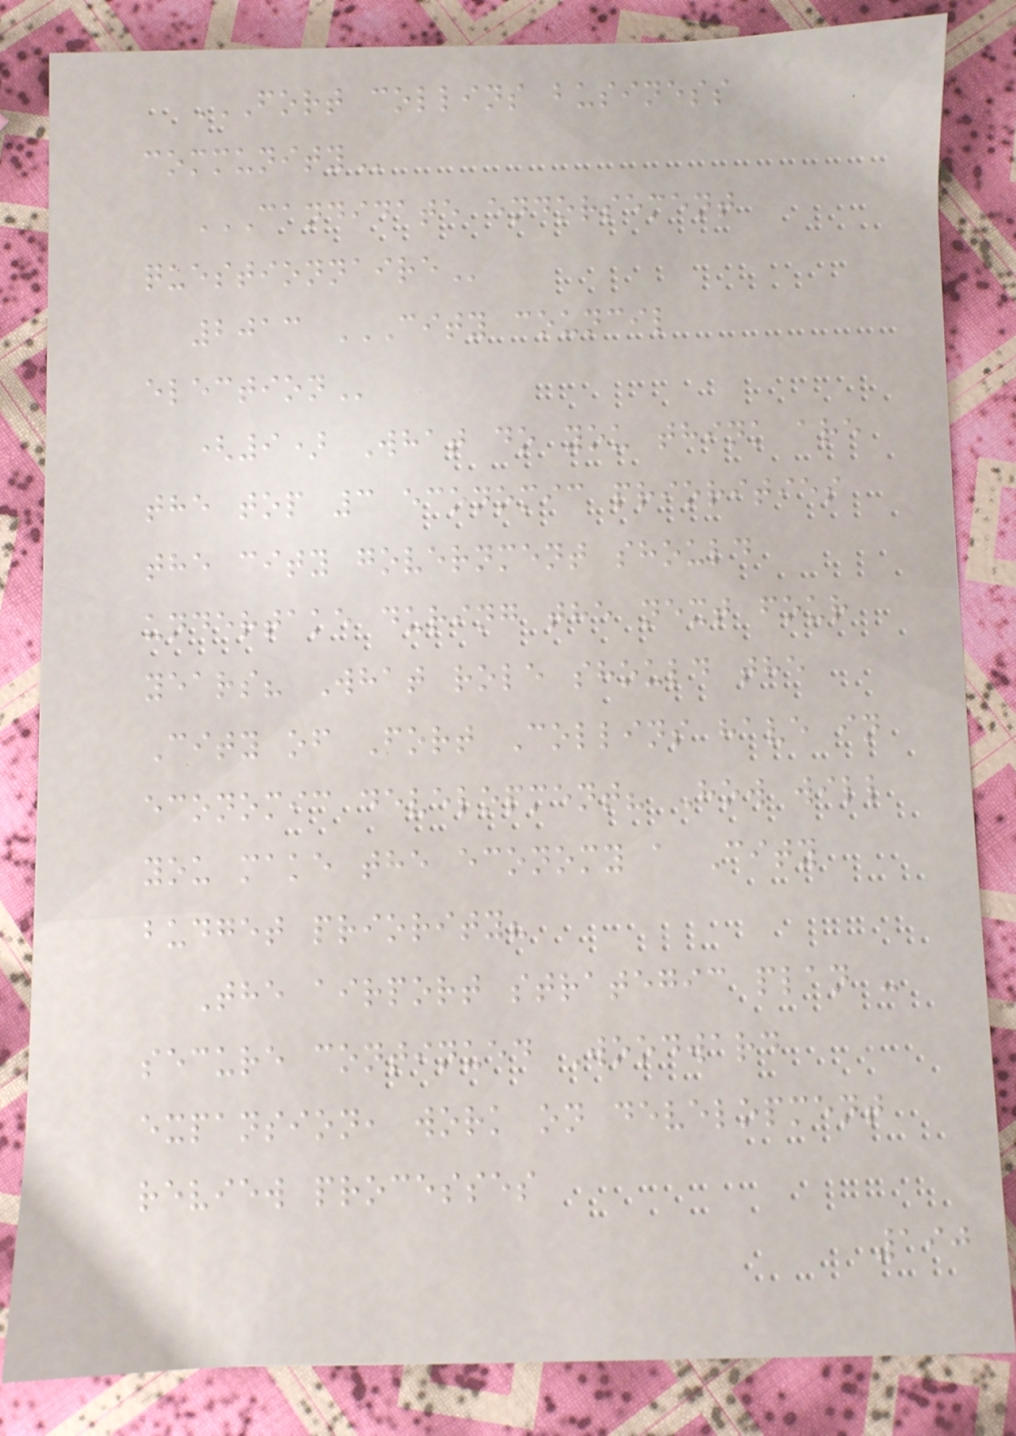FORT COLLINS BUSINESS
COMMUNITY
CANDIDATE ENDORSEMENT
QUESTIONNAIRE
2013 CITY COUNCIL
ELECTION
(9) What do you think are
the top 3 economic priorities
the city government should
undertake during the next four
years? What role should the
City of Fort Collins have in
economic development? How will
you make the economy a City
budget priority?
The airport strategic plan -
secure continued Woodward
expansion, work on development
review processes
190
